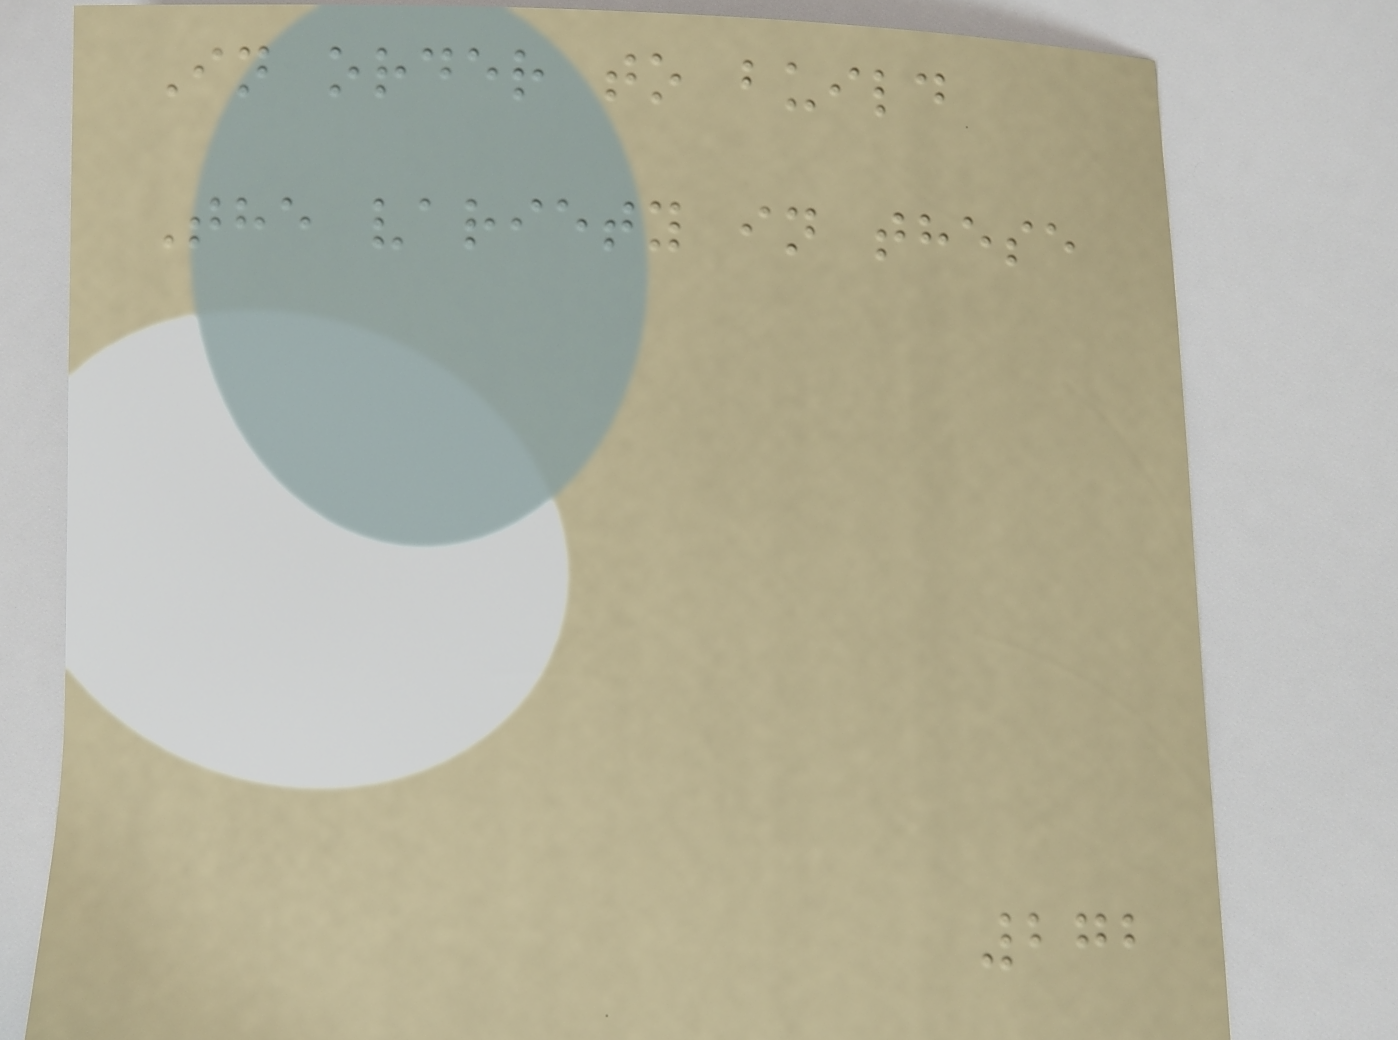In order to build
The variety in these
272
